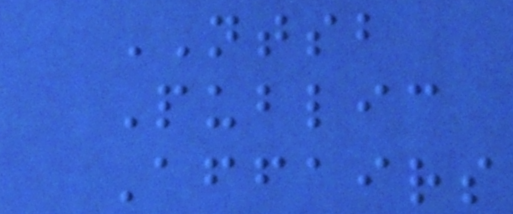NTSB
Public
Affairs
